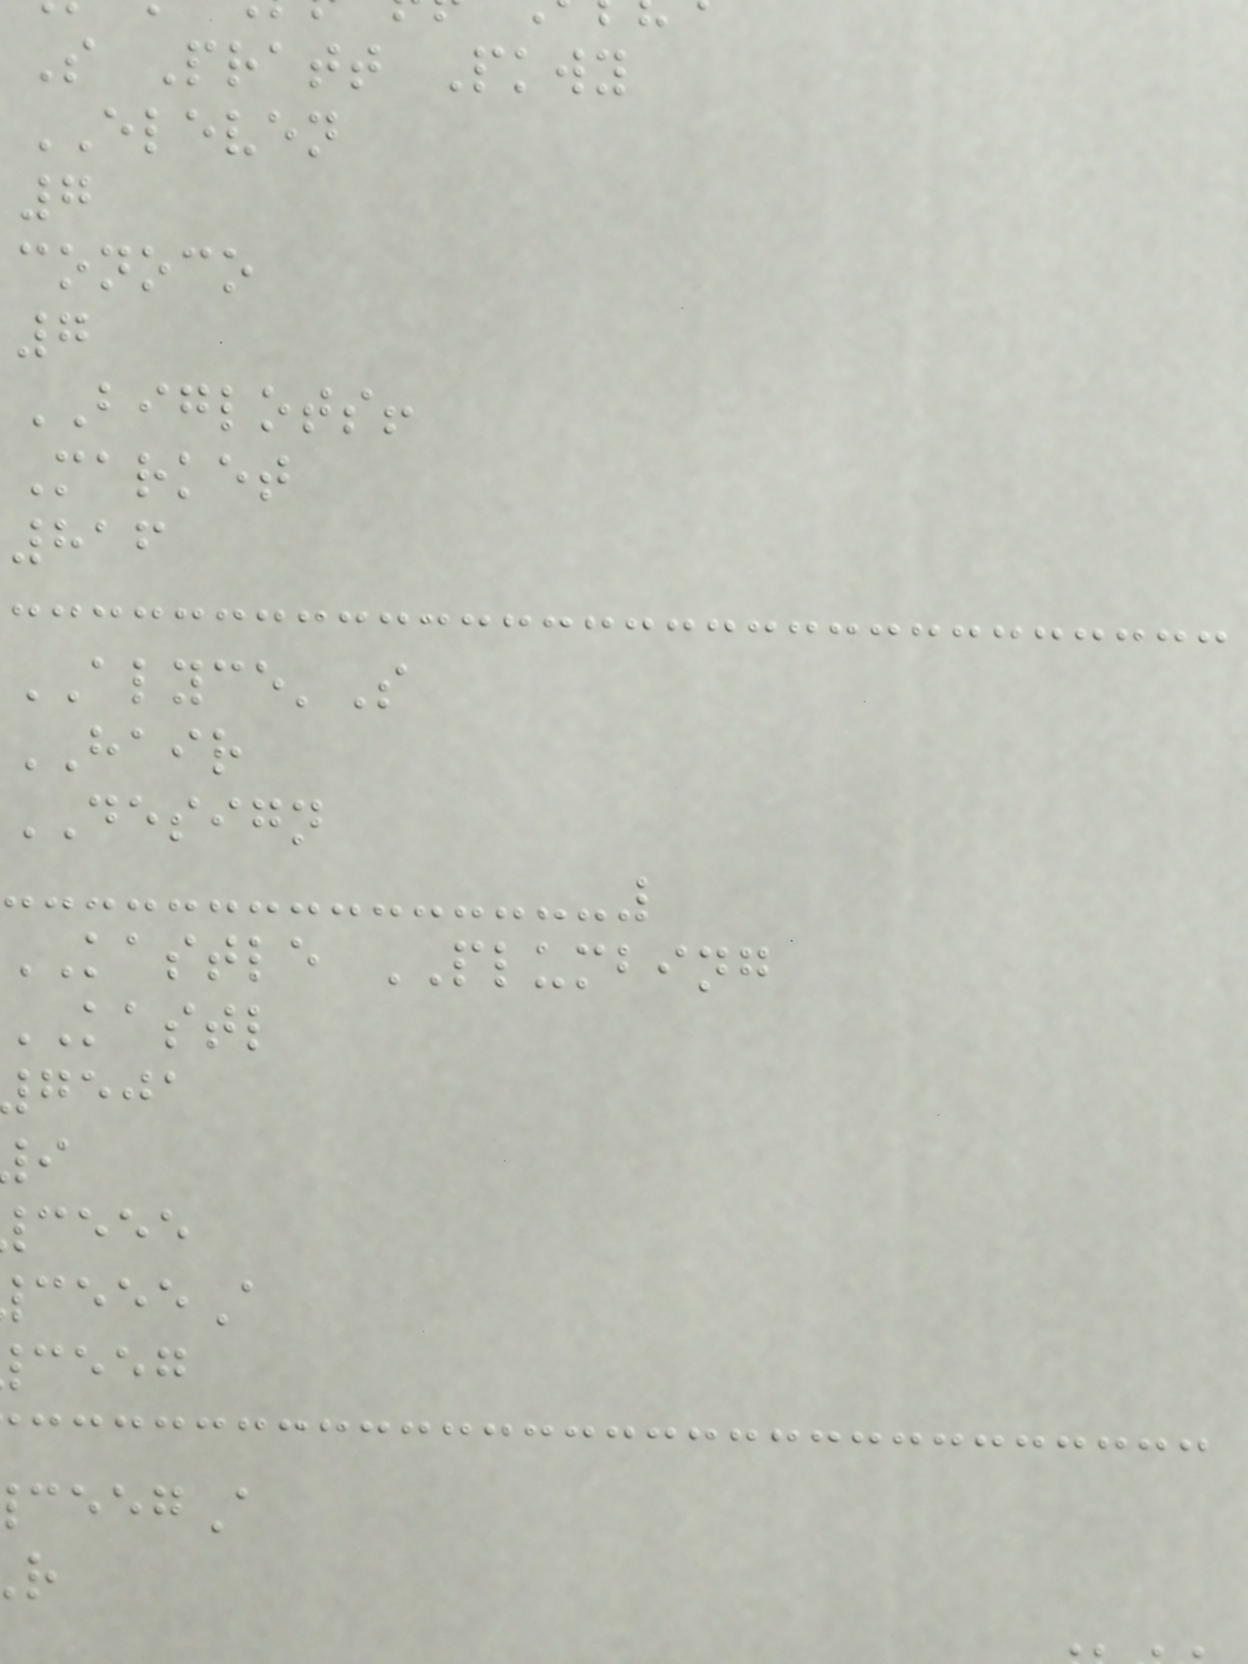S Pratt Pkwy
ELEVEN
7
conoco
7
BIGLOTS!
Market
816
ALYCE'S
HAIR
DESIGN
KASTLE PLUMBING
kastl
geja
ceee
ceeg
